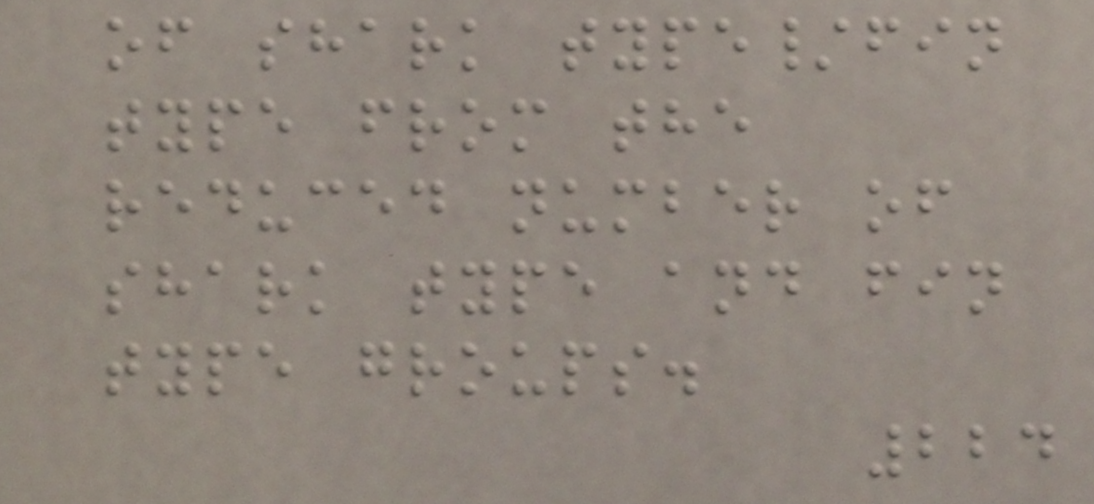of shark type/fin
type from the
reduced number of
shark type and fin
type groups.
224
